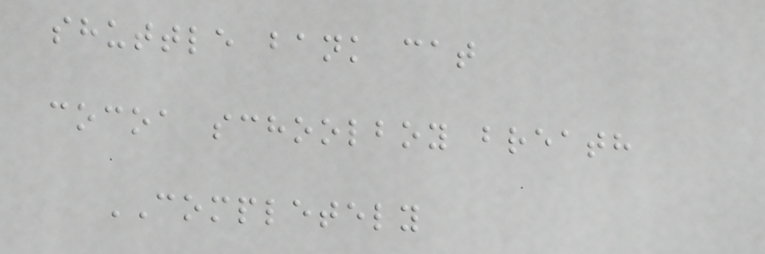shuttle bank cat
cocoa schoolboy breath
COMPLETELY
